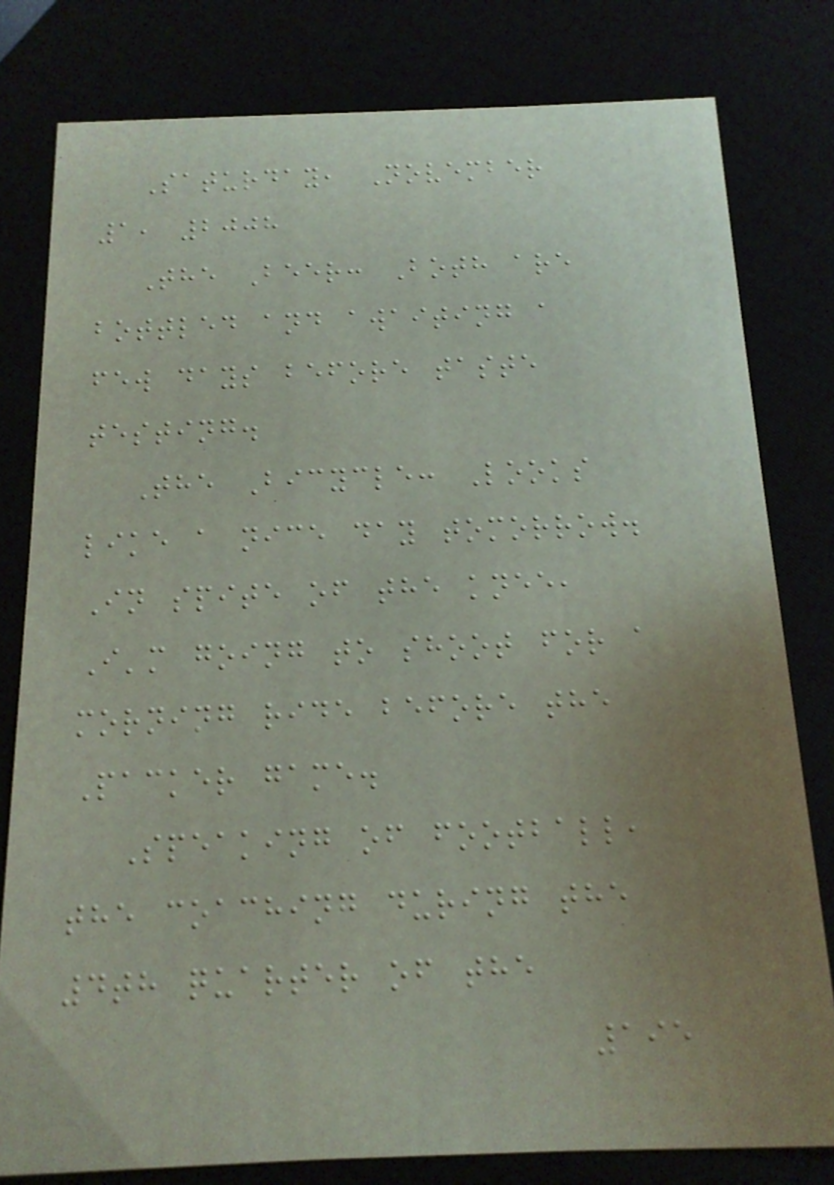Saturday, November
1, 2008
The Beer: Both are
bottled and awaiting a
few days before taste
testing.
The Bicycle: Looks
like a nice day tomorrow.
In spite of the knee,
I'm going to shoot for a
morning ride before the
Packer game.
Speaking of football,
the coaching during the
4th quarter of the
195
